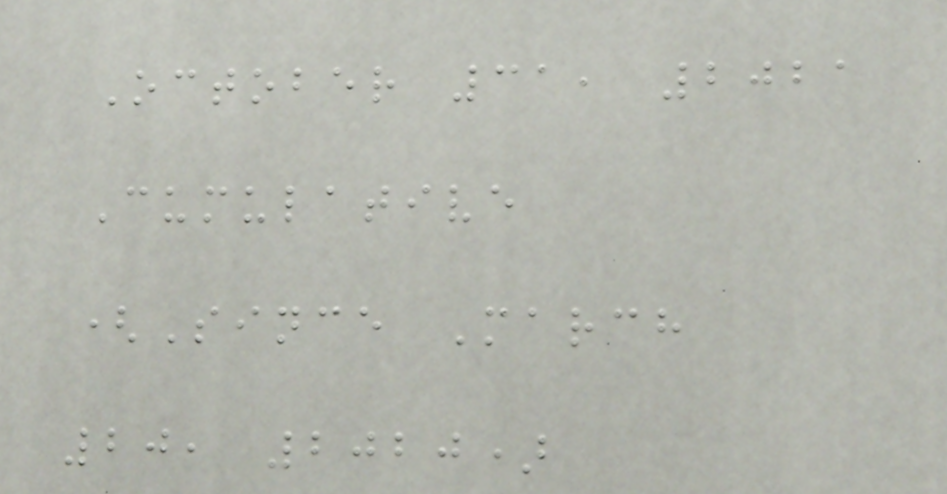October 31, 2021
Cumulative
(Since March
20, 2020)
